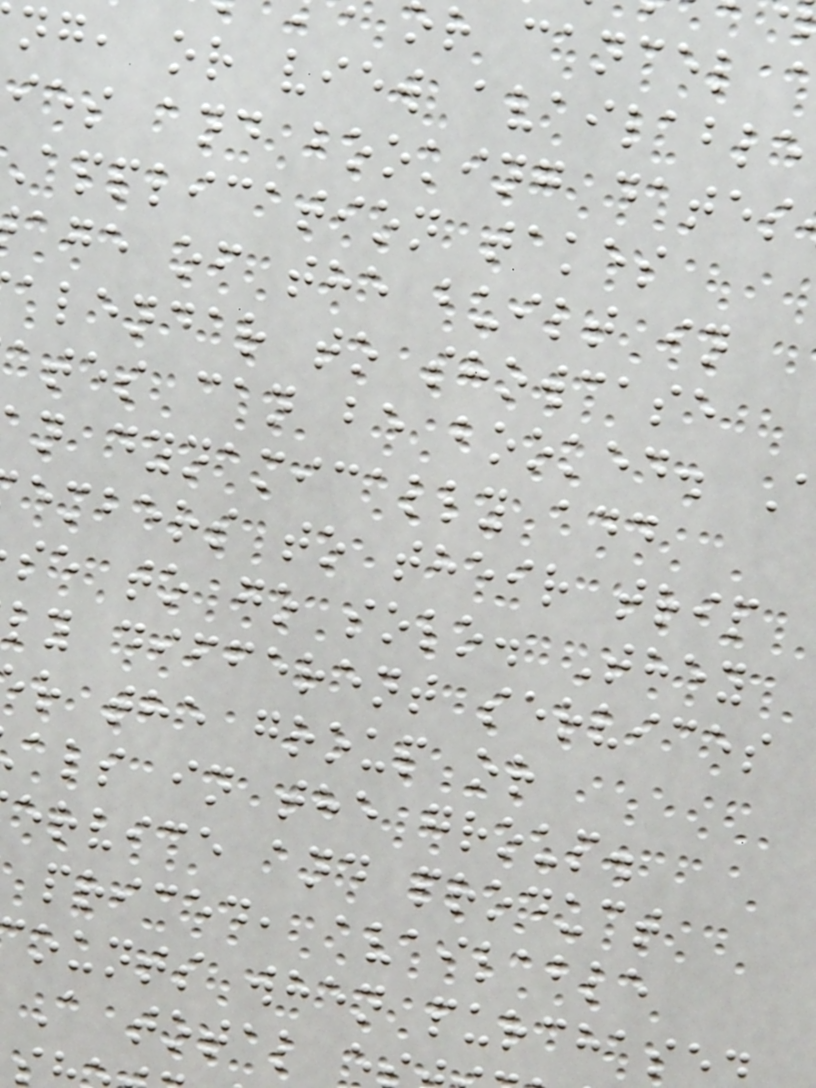r cancel
ng, or view available
ies and booking dates
application takes
age of the built in
alendar to showcase
ates can be booked.
n dynamically add
embers to their trip
se to go solo. They
ly different services
r the group or
als in the group.
ervice and product
priced, available
ounts when purchase
A total e
